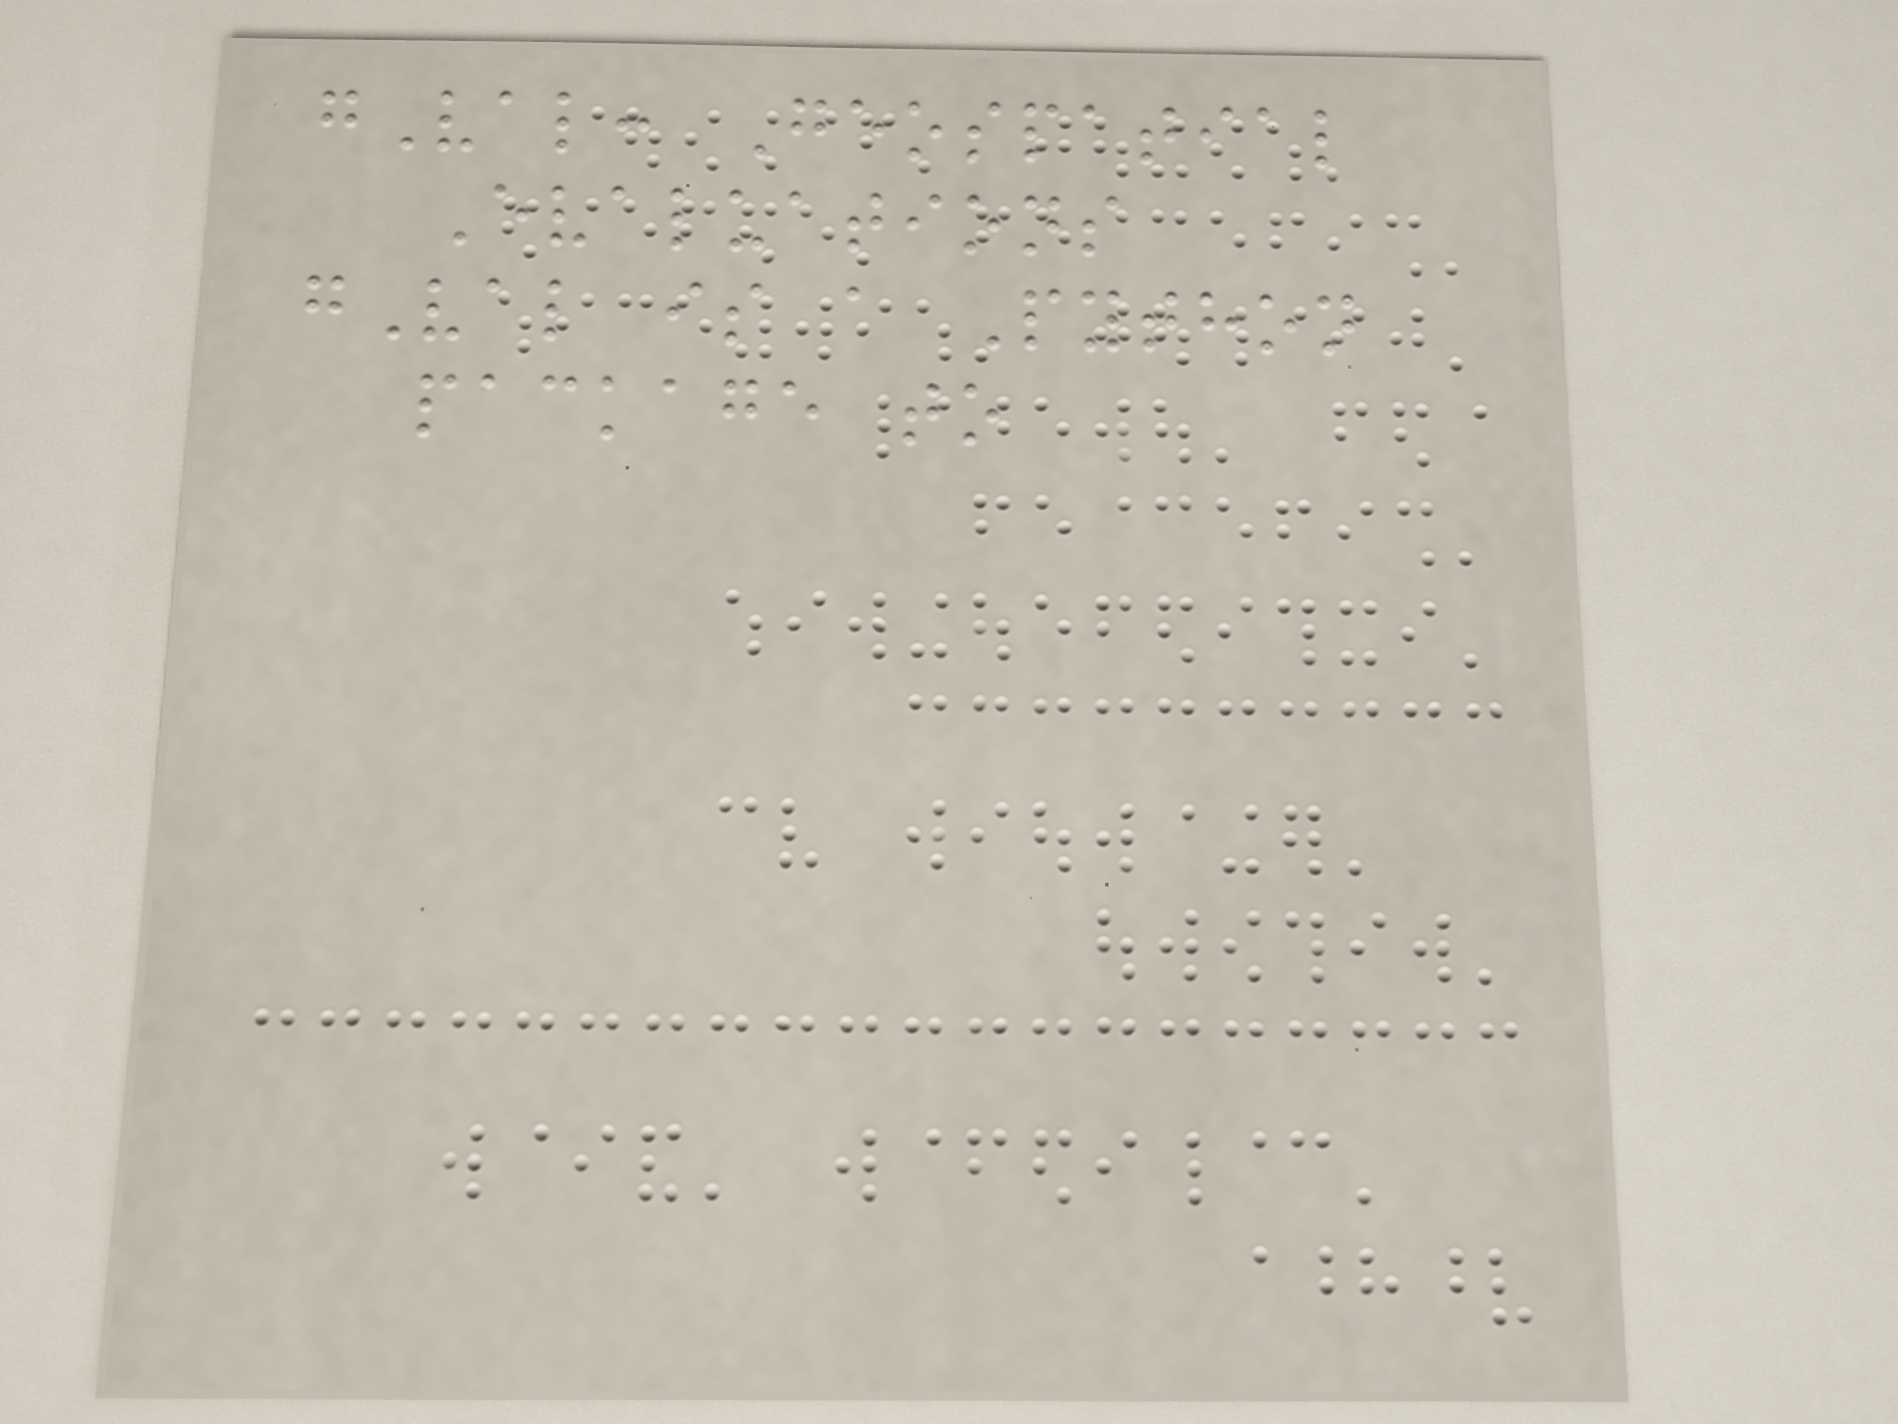gVal: Geospatial
Evaluations
gVal is a Python
package to
